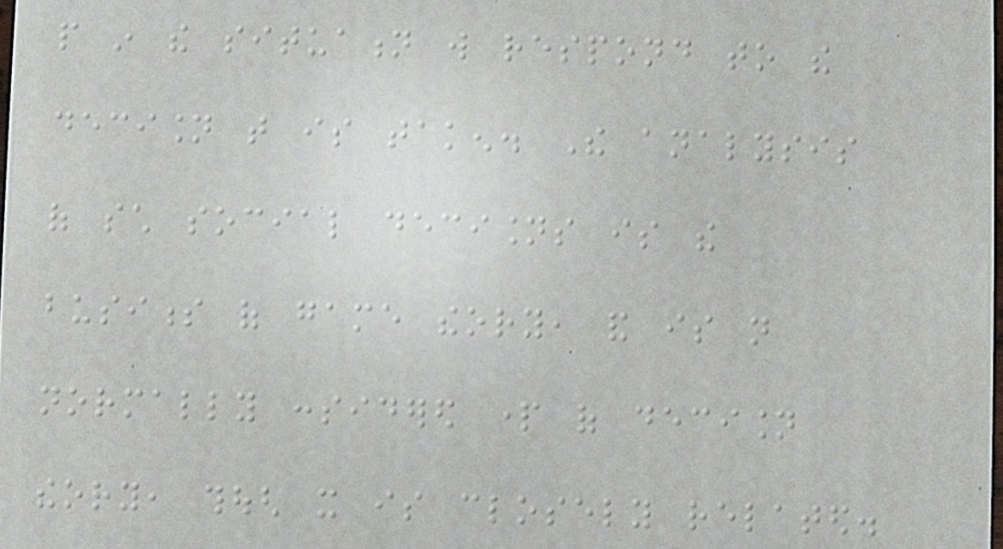people in the situation will respond to the
decision that is taken. The analysis
of such social decisions is the
business of game theory, and is not
normally considered part of decision
theory, though it is closely related.
